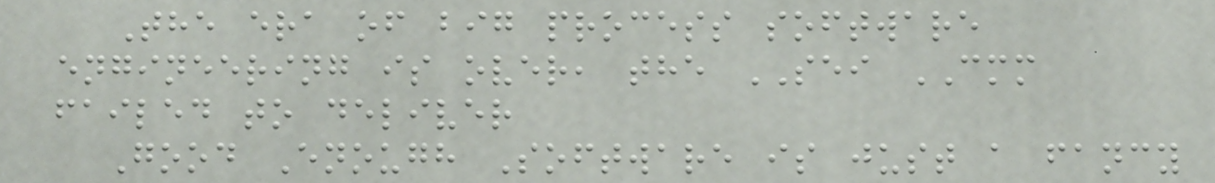The era of big process software
engineering is over, the SEI CMM
failed to deliver
Good Enough Software is just a fancy
